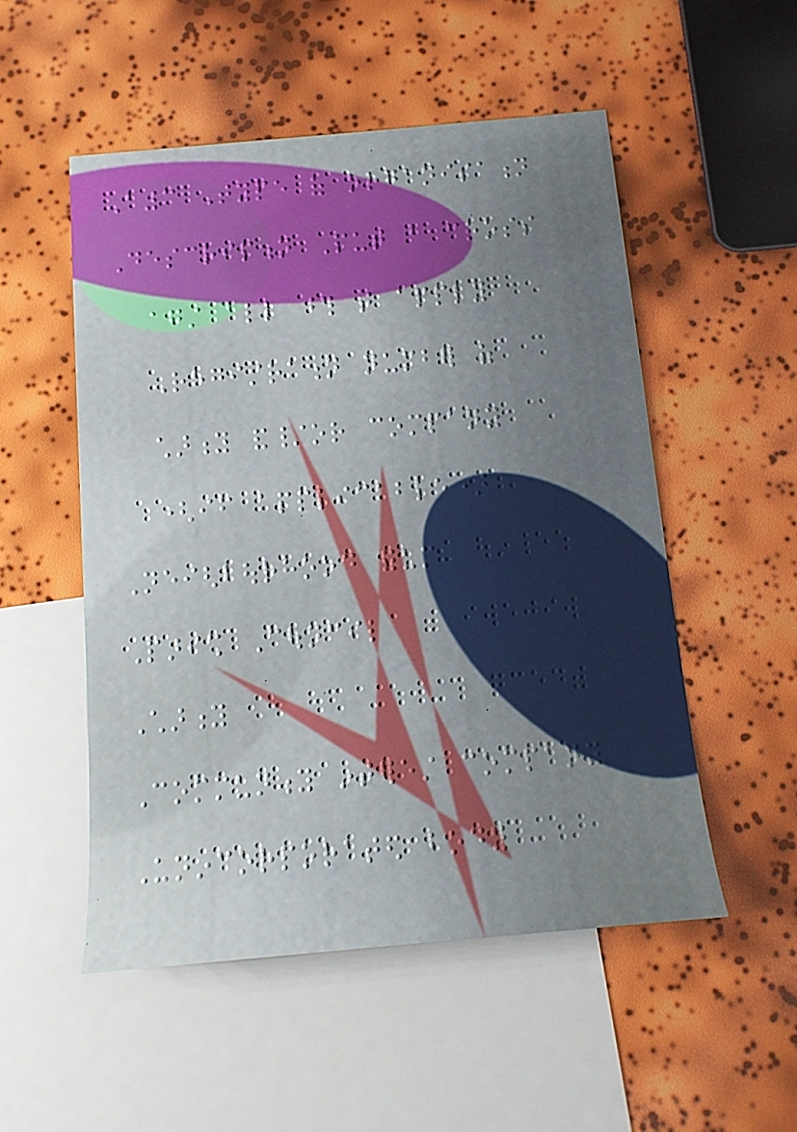A3 Type of organisation
Description Put a cross
against all those that apply
Registration number of
charity and/or company
(if applicable)
Neighbourhood forum
Parish Council
Charity
Community interest company
Unincorporated body
